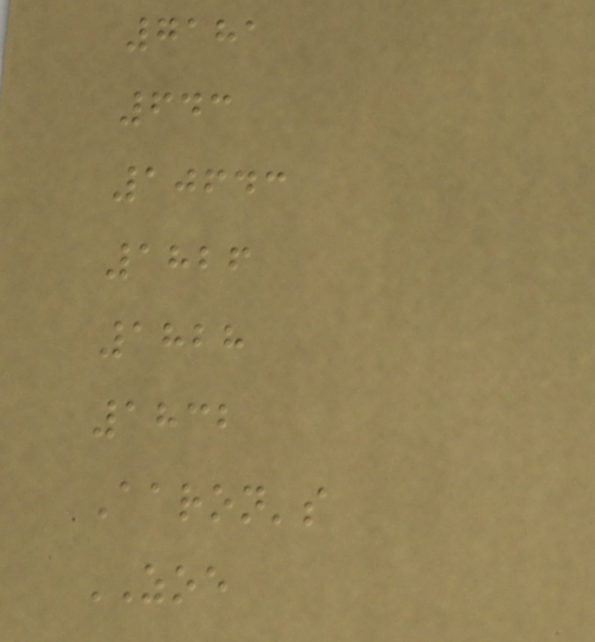7181
643
10643
1826
1828
1832
Aaron's
ZOE
